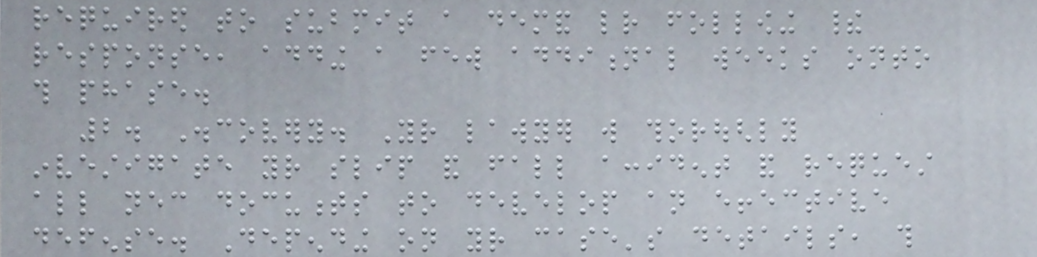required to submit a demand letter following their
response, adding a few additional weeks onto
this phase.
2. Discovery. Your lawyer will thoroughly
investigate your slip and fall accident and request
all necessary documents to develop an effective
defense. Depending on your case's details, this
